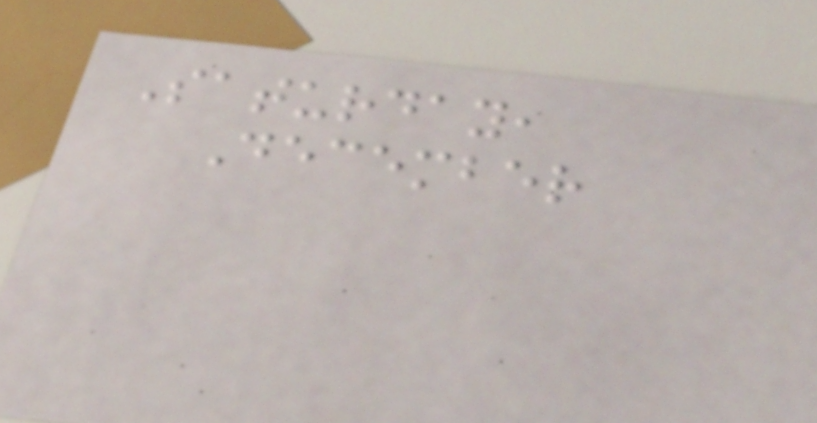Saturday,
December
